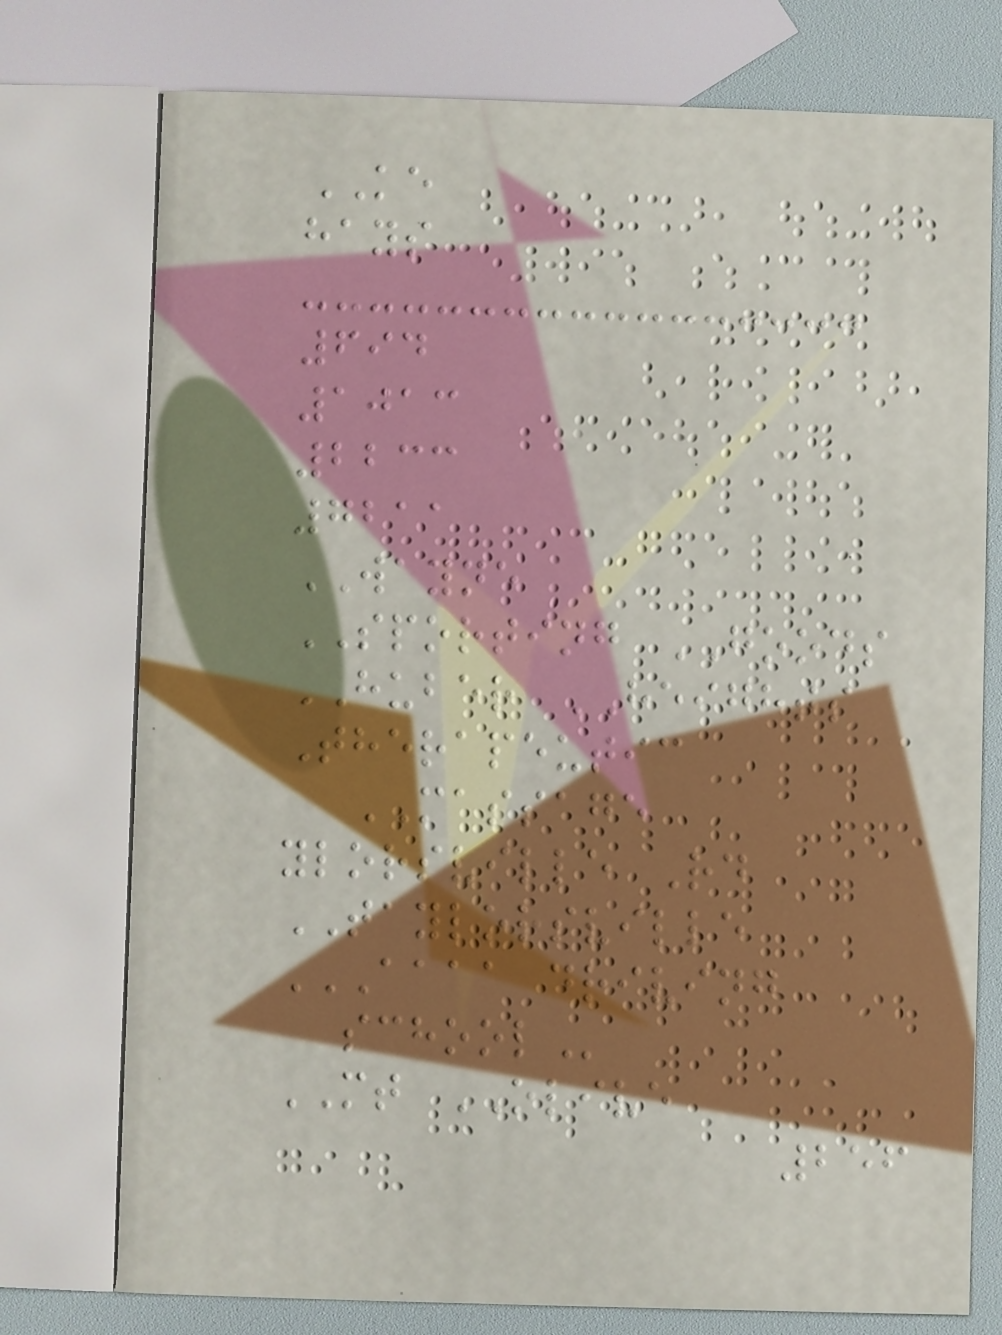KE
hays
694
1013
2233
7211
WAYNE
SPORTING GOODS
HUBER HEIGHTS
Therapeutic
MASSAGE
ylorsville Rd
TAYLORSVILLE
AAAA DRIVING
SCHOOL
MT OLIVE
256
